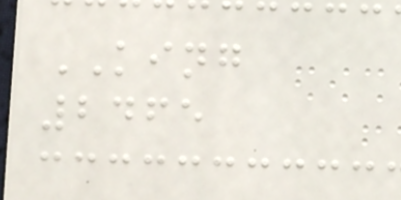KING
2465
